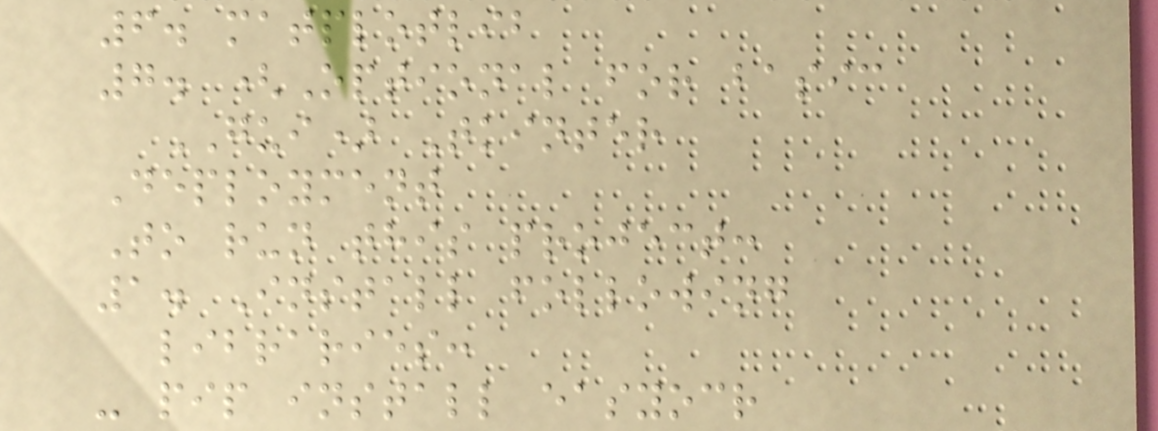6. matplotlib
7. (Optional for basic
GUI) Tkinter
Deployment
To run this project:
1. Install following
libraries:
- pip install easyocr
